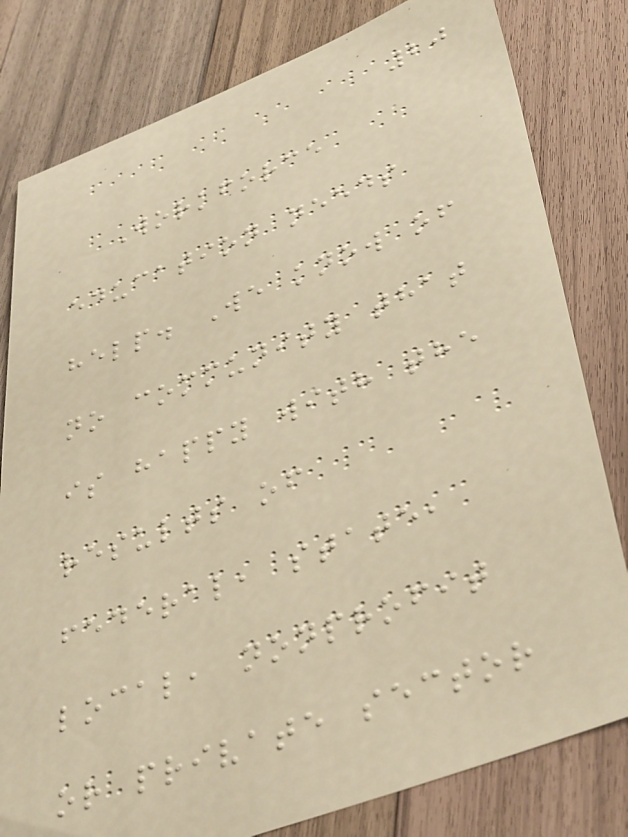20
Workforce
education needs
help. We know of
no community that
is happy with the
results of
federal, state,
local, nonprofit
or private sector
